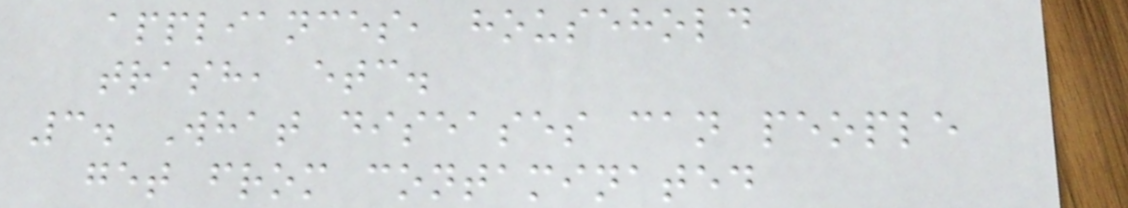appliances, household
trash, etc.
3. What diseases can people
get from contaminated
